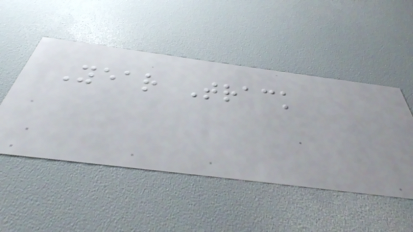Year Track
